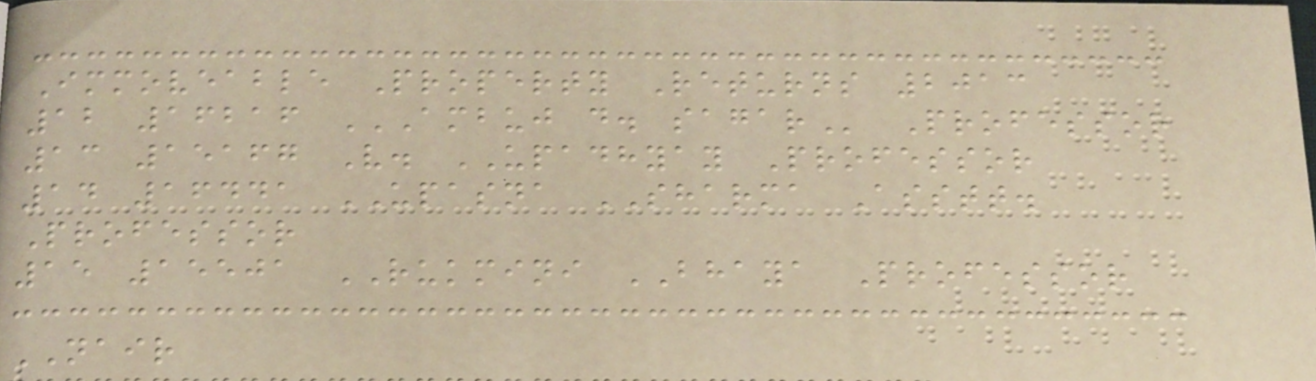Immoveable Property Returns 2013
12 16216 AMBUJ D. SAGAR Professor
13 15167 V. UPADHYAY Professor
14 16441 UPASNA SHARMA Asstt.
Professor
15 15501 RUKMINI BHAYA Professor
NAIR
